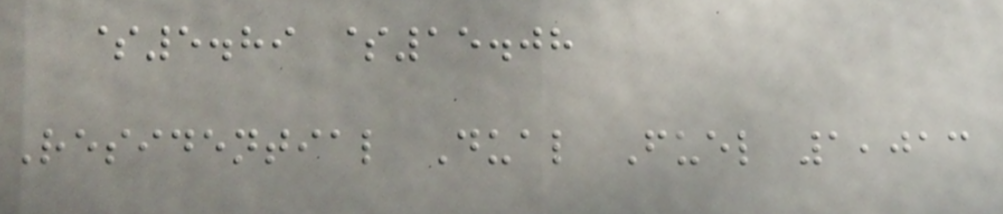$5.89 $15.08
Residential Dual Fuel 1,013
